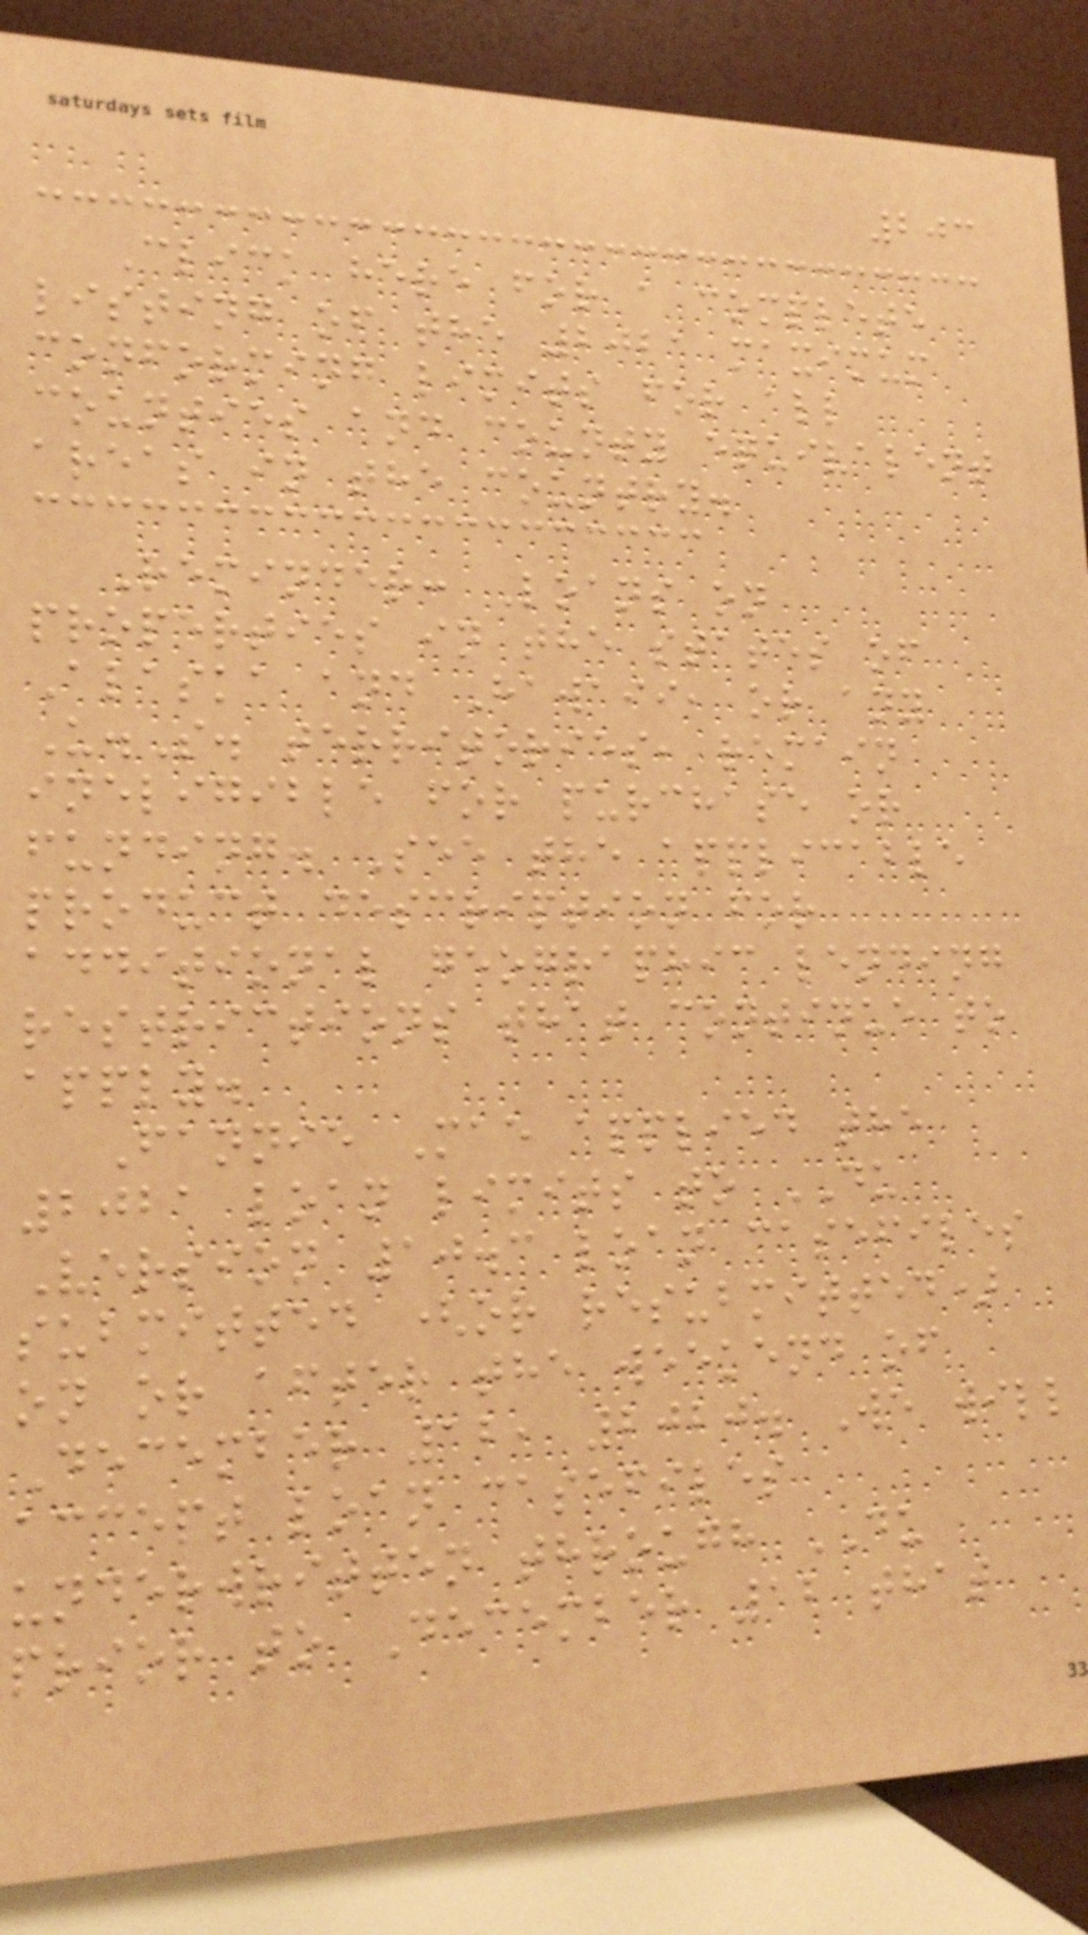203
Click here for a complete
listing of the 2021 maximum
conforming limits for all
counties and county equivalent
areas in the country.
Reminder: Loans on
properties in the states of
Alaska and Hawaii, or any
U.S. territories, remain
ineligible for purchase or
funding. See the applicable
product description for
additional geographic lending
restrictions that continue to
apply.
Fannie Mae applied the
2021 loan limits to DU
Version 10.3 loan casefiles
submitted (or resubmitted)
on or after the weekend of
December 12, 2020. We will
accept loan casefiles
underwritten through DU
prior to December 12 that
